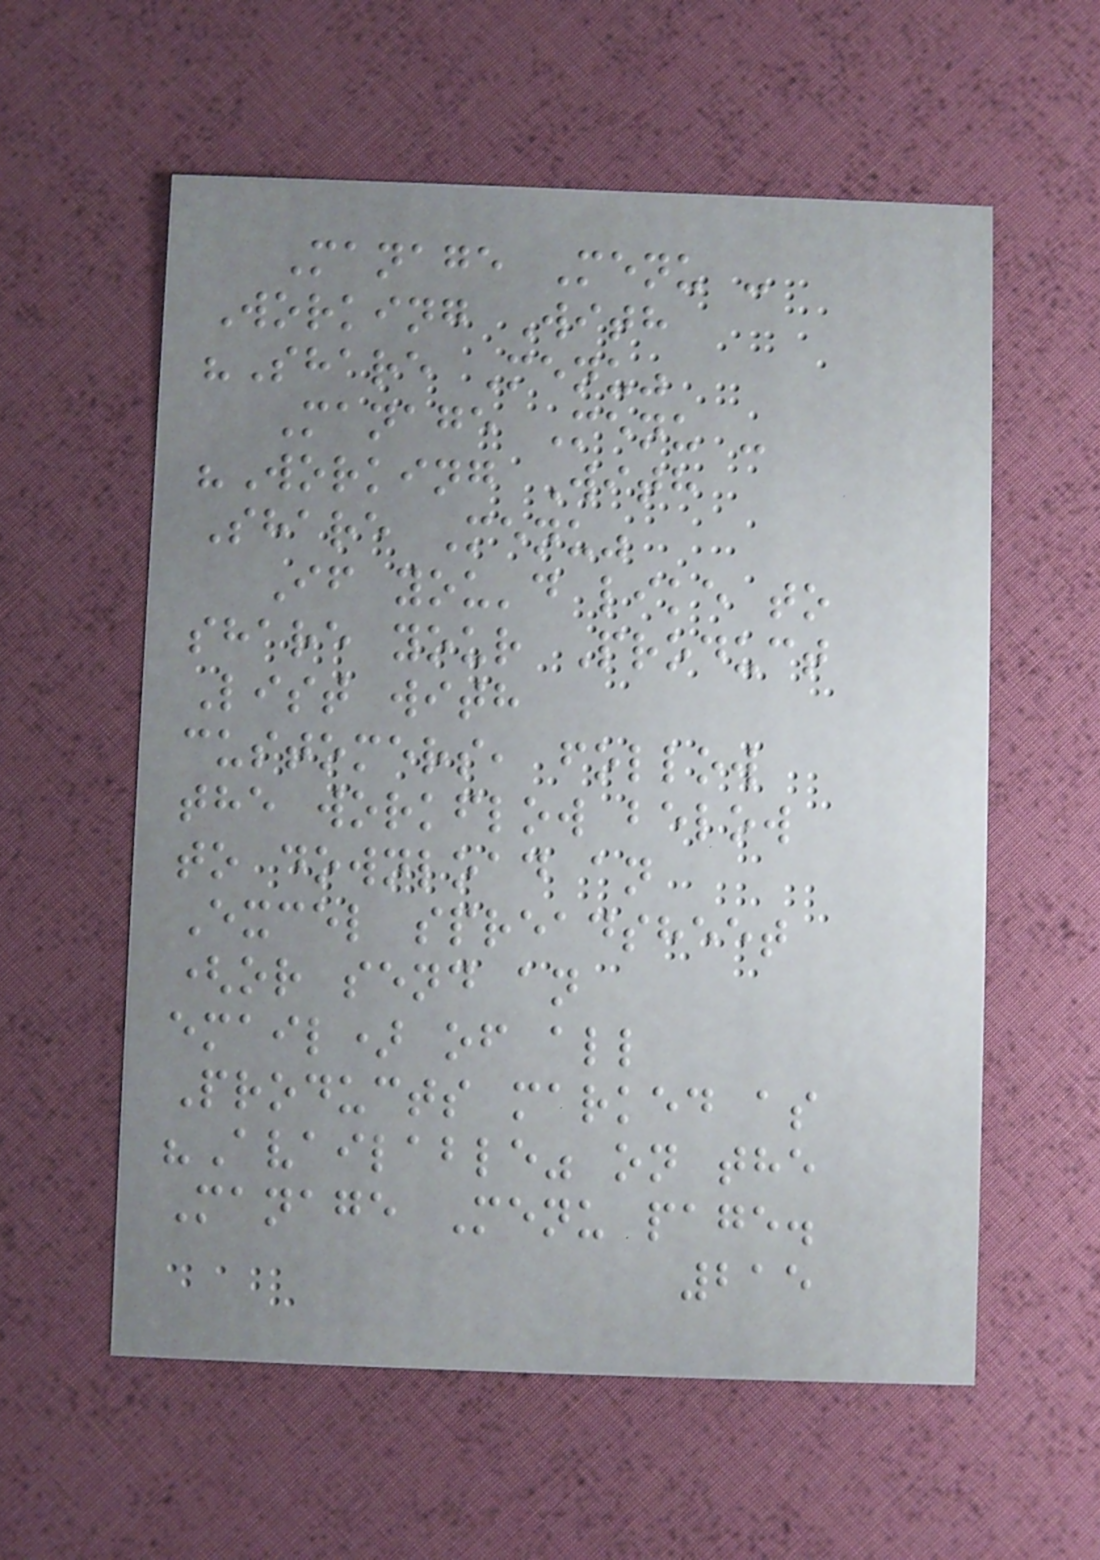Manage Menu -
Working With
"Share Menu"
Manage Menu -
"Working With
Share Menu"
If you'd like to
share your Product
List with
customers, follow
the workflow below
to download an
Excel spreadsheet
(or send an
email) of all
Products marked as
"Available" on the
Manage Menu page.
215
